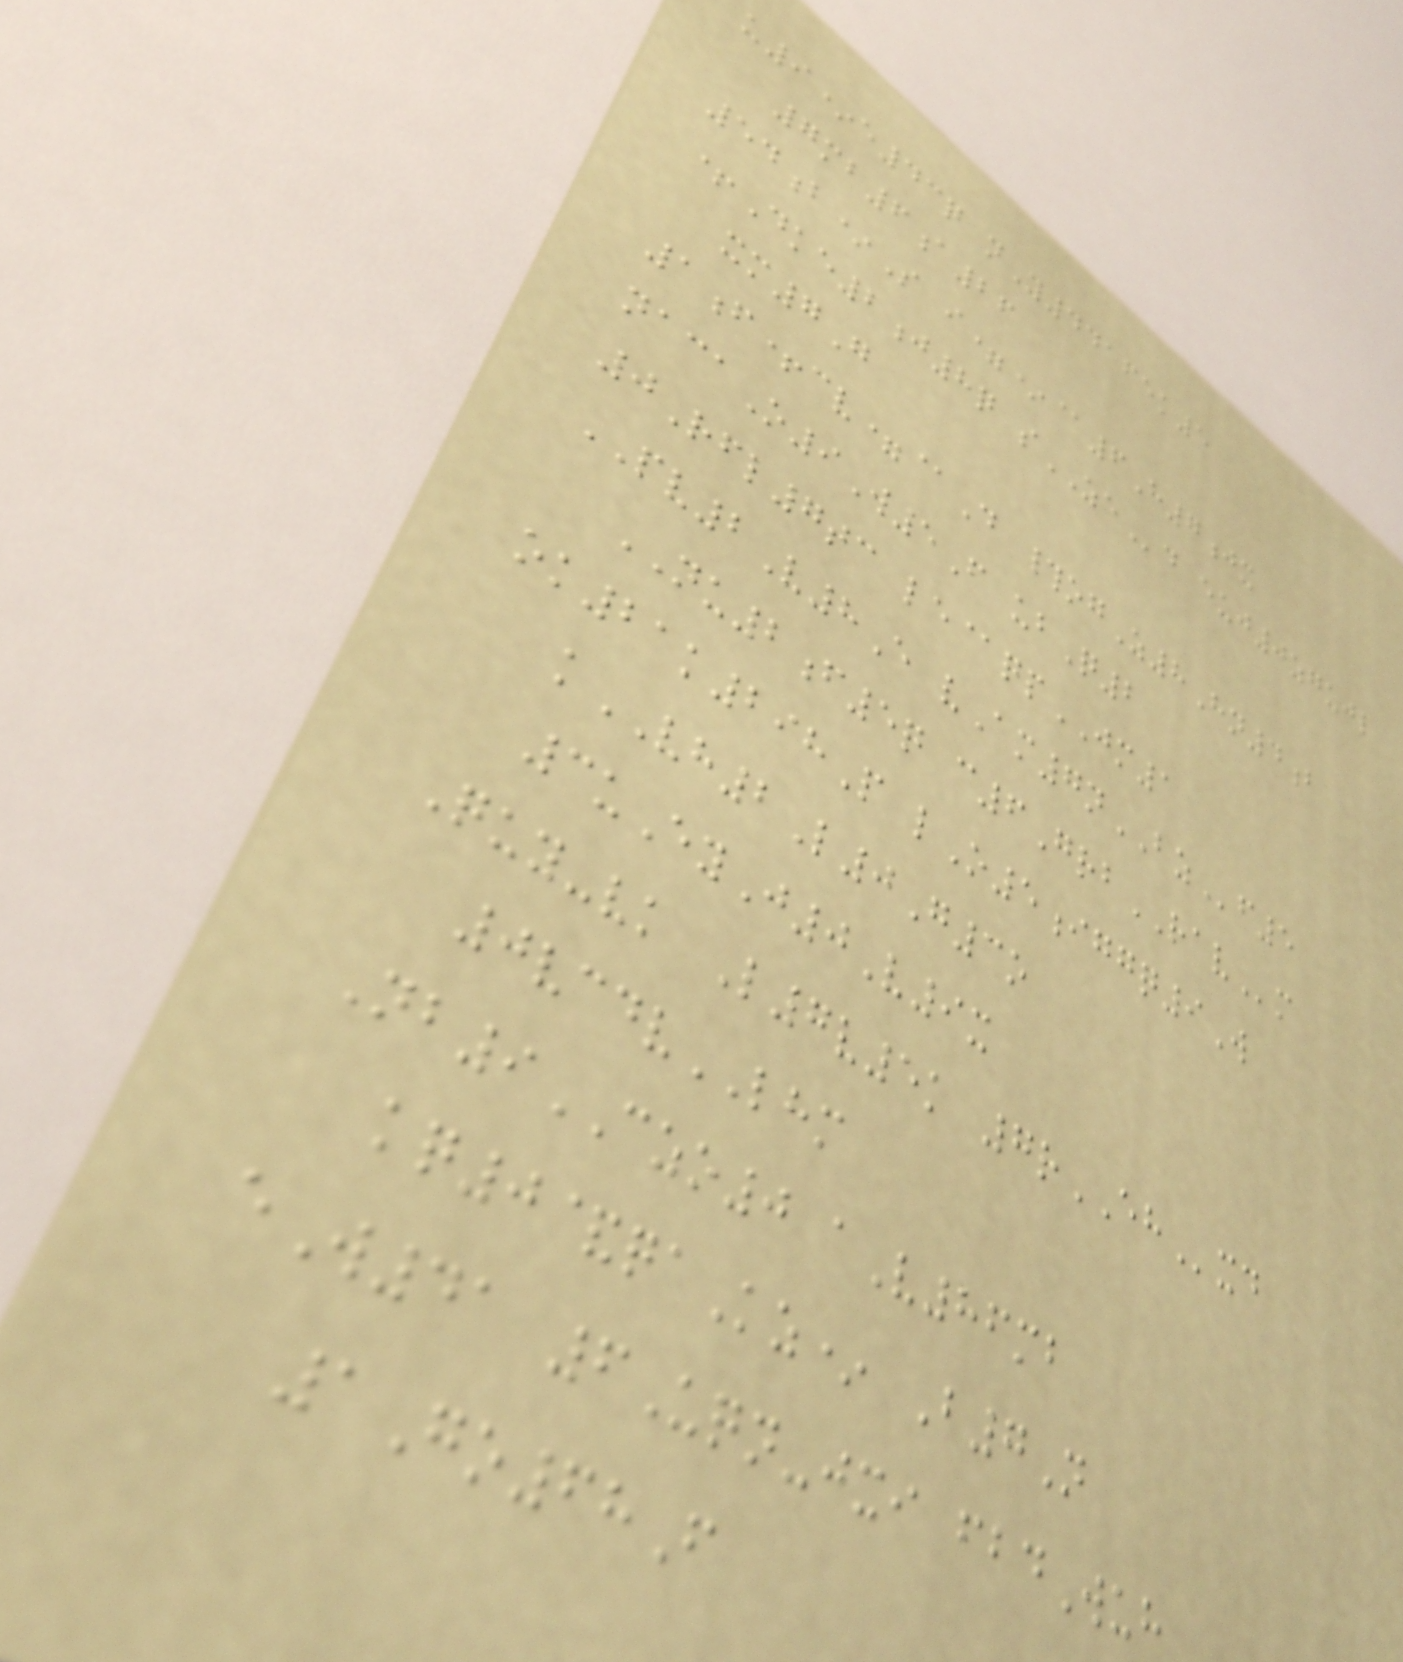u9*e43q nY44165k5
7mb6a26
54b*S i=*@6H7jx
+Dke2j8q sZEd euj0zgujl
xm7G
1f+cv=@D #ogZ8Hn4b
nacaO9W5F ubQ2
0Rfl7tc le@qpJM1
PV2V8E vAm7nBZf5
NU2f5q c6GrbRAVm
ok21k298P lO5iggq9W
kVH2L0G3o
3uEyJ0V9x
Quy-vk L7v5k 7rEHxd
0vcdvLHM
Nb9CZO0 aV86mb
kq0&qaKz* B7N
eW41 6Uqn-jxi fbdWuh
1Go68F
